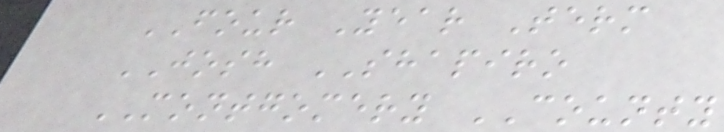FOUR Year Term
JOSH SHAPIRO
MONTGOMERY COUNTY
